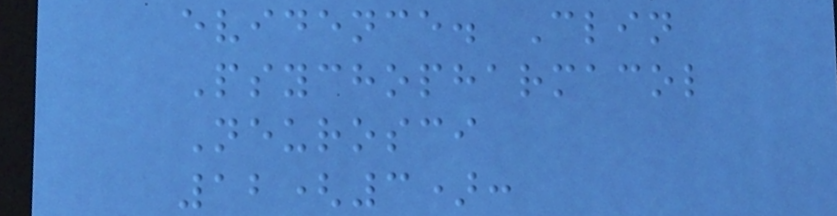evidence. Clin
Psychopharmacol
Neurosci
12(3):
